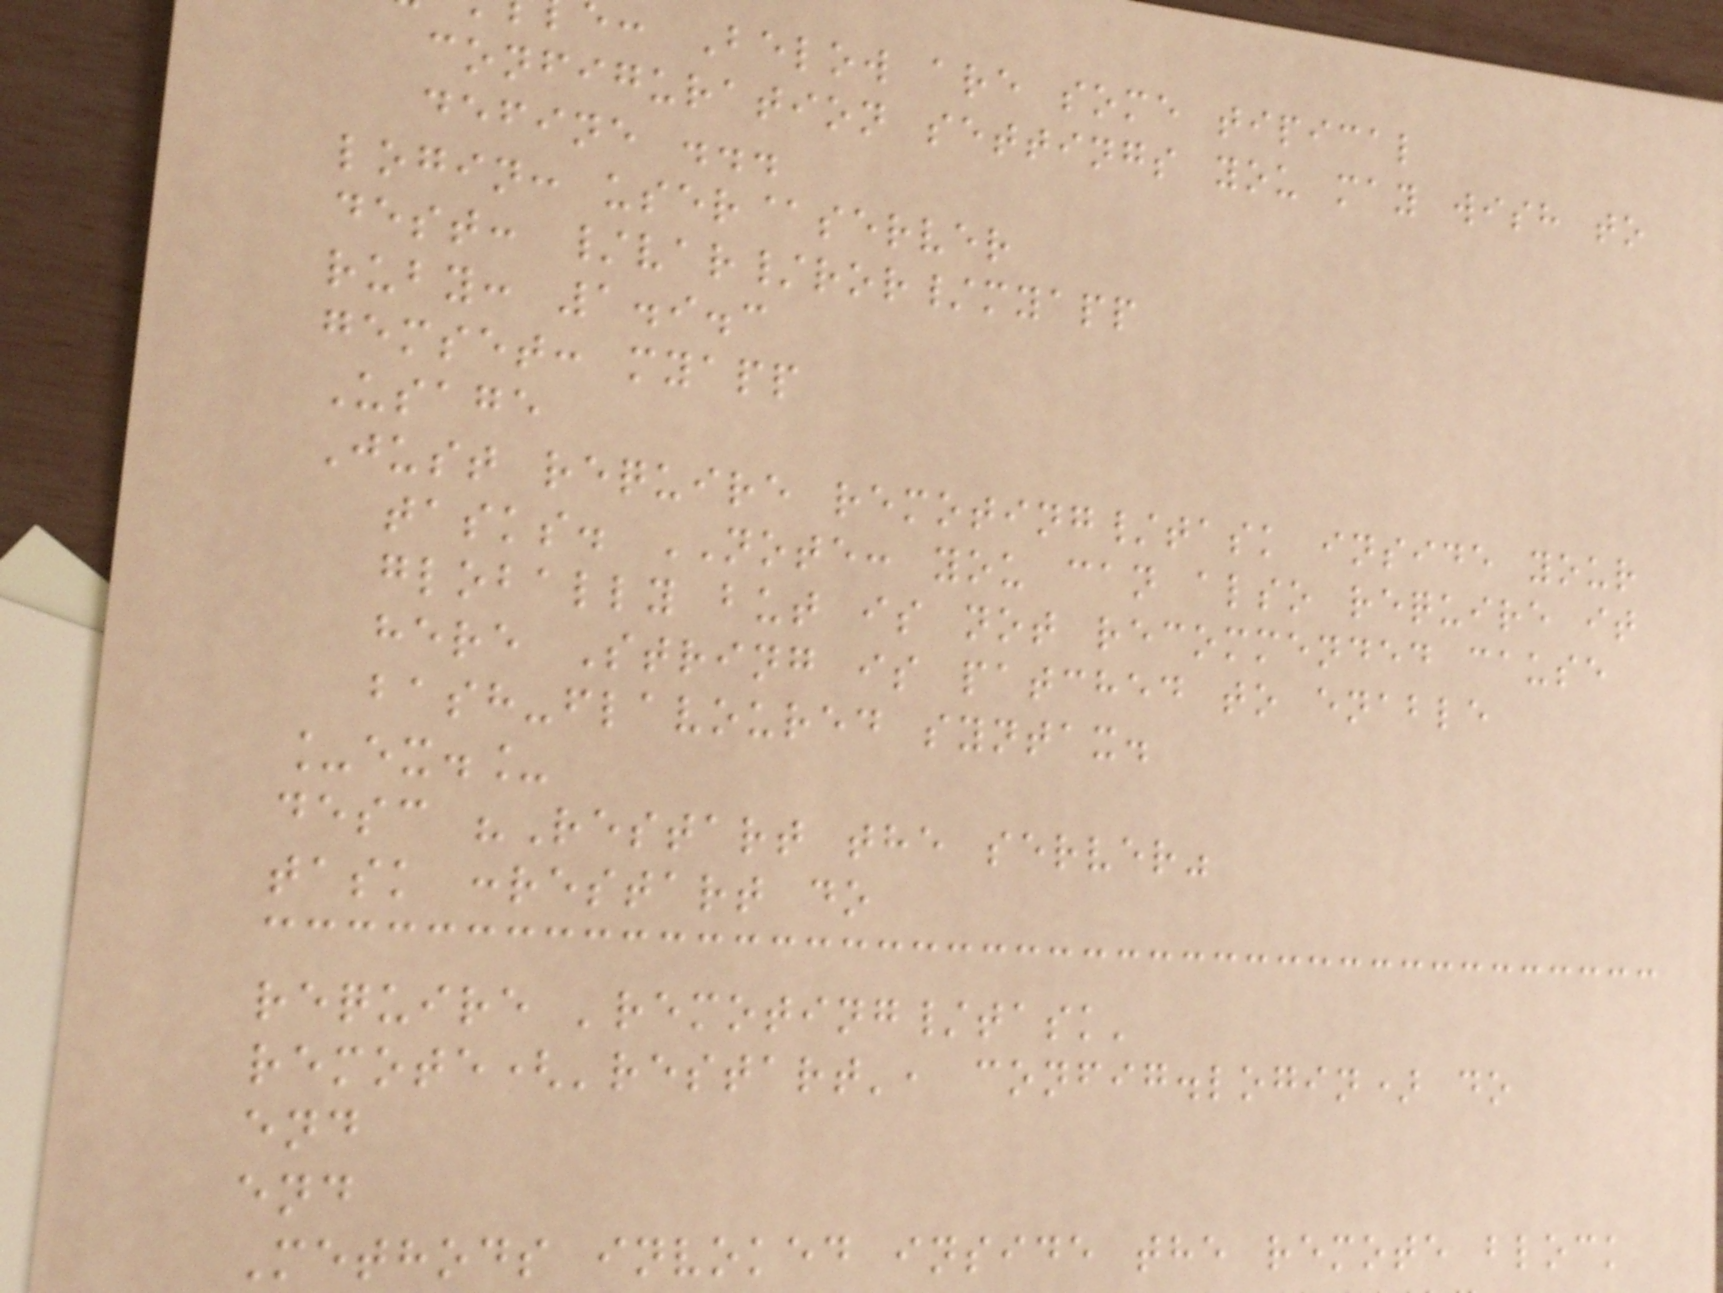: Below are some tipical
configuration settings you may wish to
define ...
login: user@server
dest: /var/ror/myapp
ruby: 1.9.3
gemset: myapp
Usage
Just require remoting/task inside your
tasks. NOTE: you can also require it
globally but is not recommended cause
here String is patched to enable
bash-flavoured syntax.
_ex._
desc "Restart the server"
task :restart do
require 'remoting/task'
remote('restart', config.login) do
end
end
Methods invoked inside the remote block
